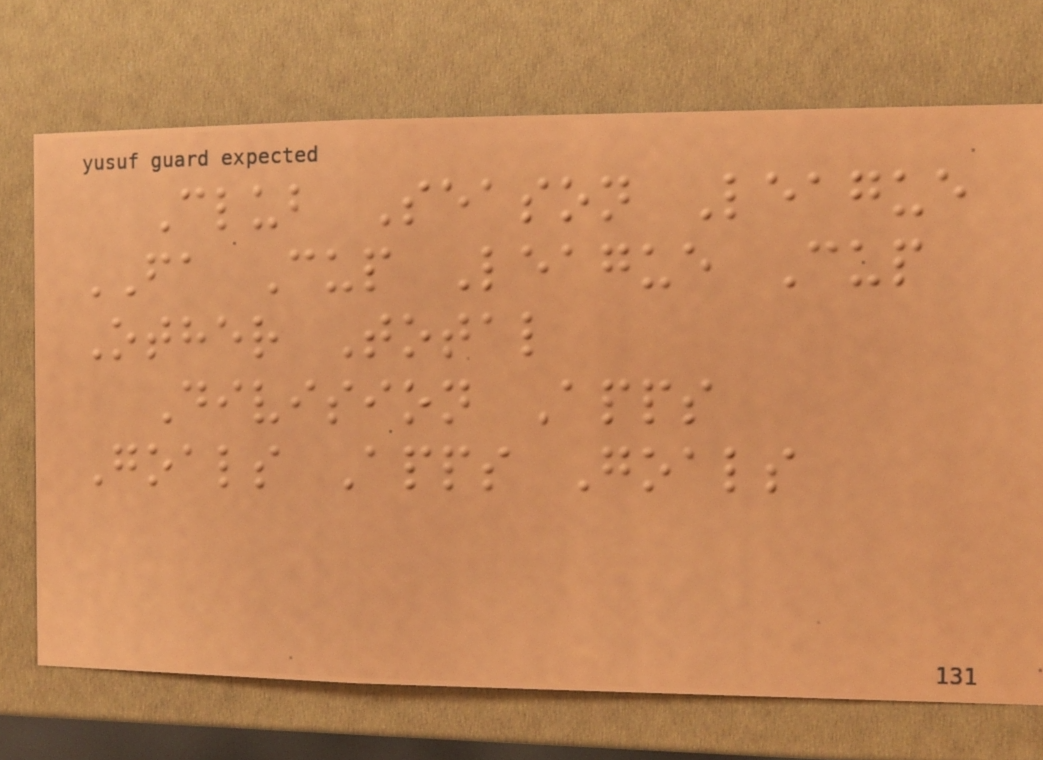Club Season League
FA Cup League Cup
Other Total
Division Apps
Goals Apps Goals
